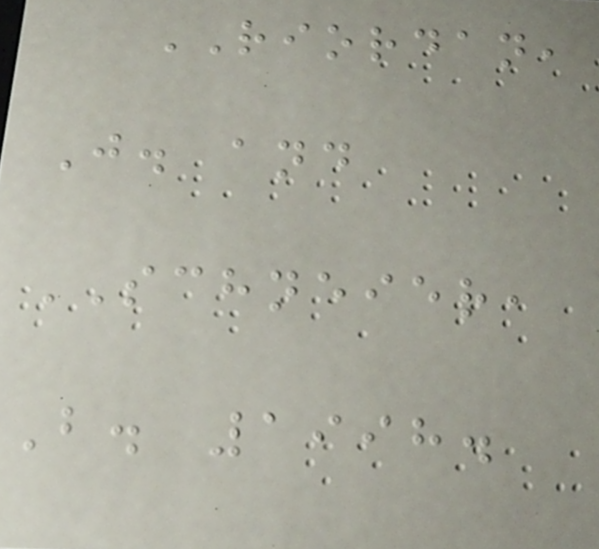RIORDAN,
J. and
SCHNEIER,
B. 1998.
